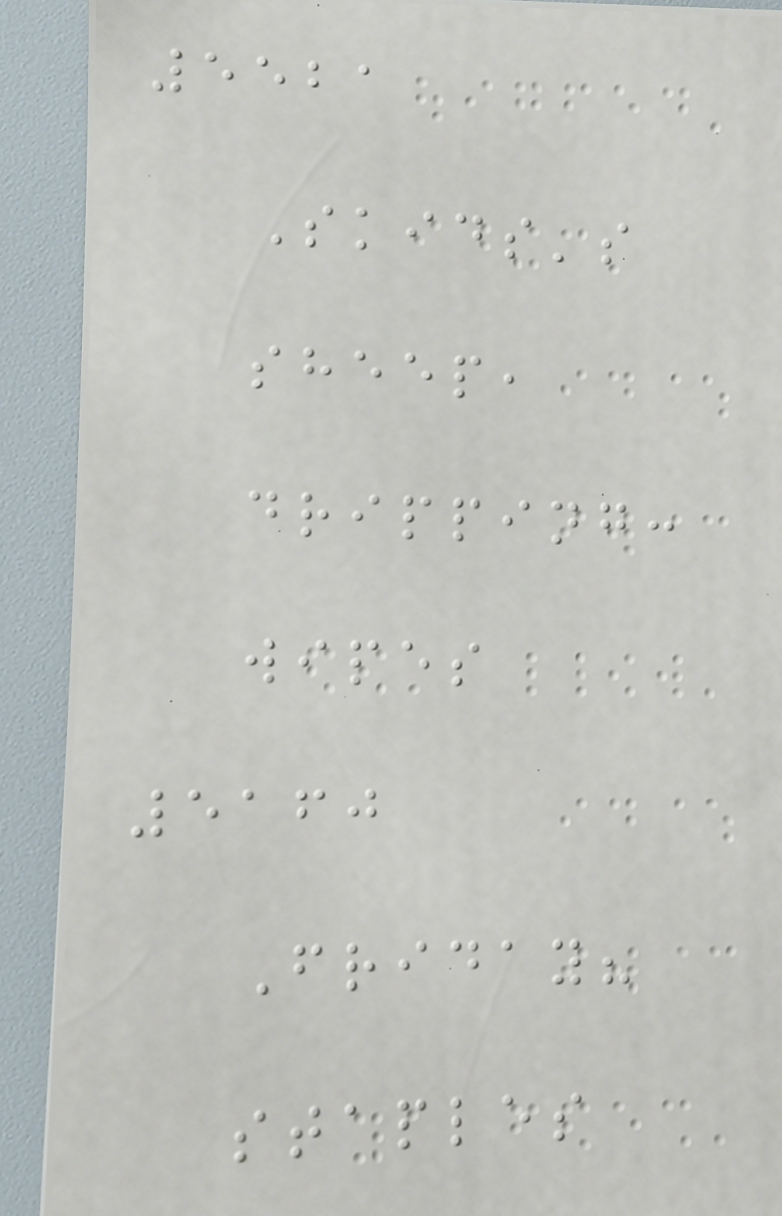5521
Skids's
sheep,
dripping:
wipes
5160
Friday?
staples
